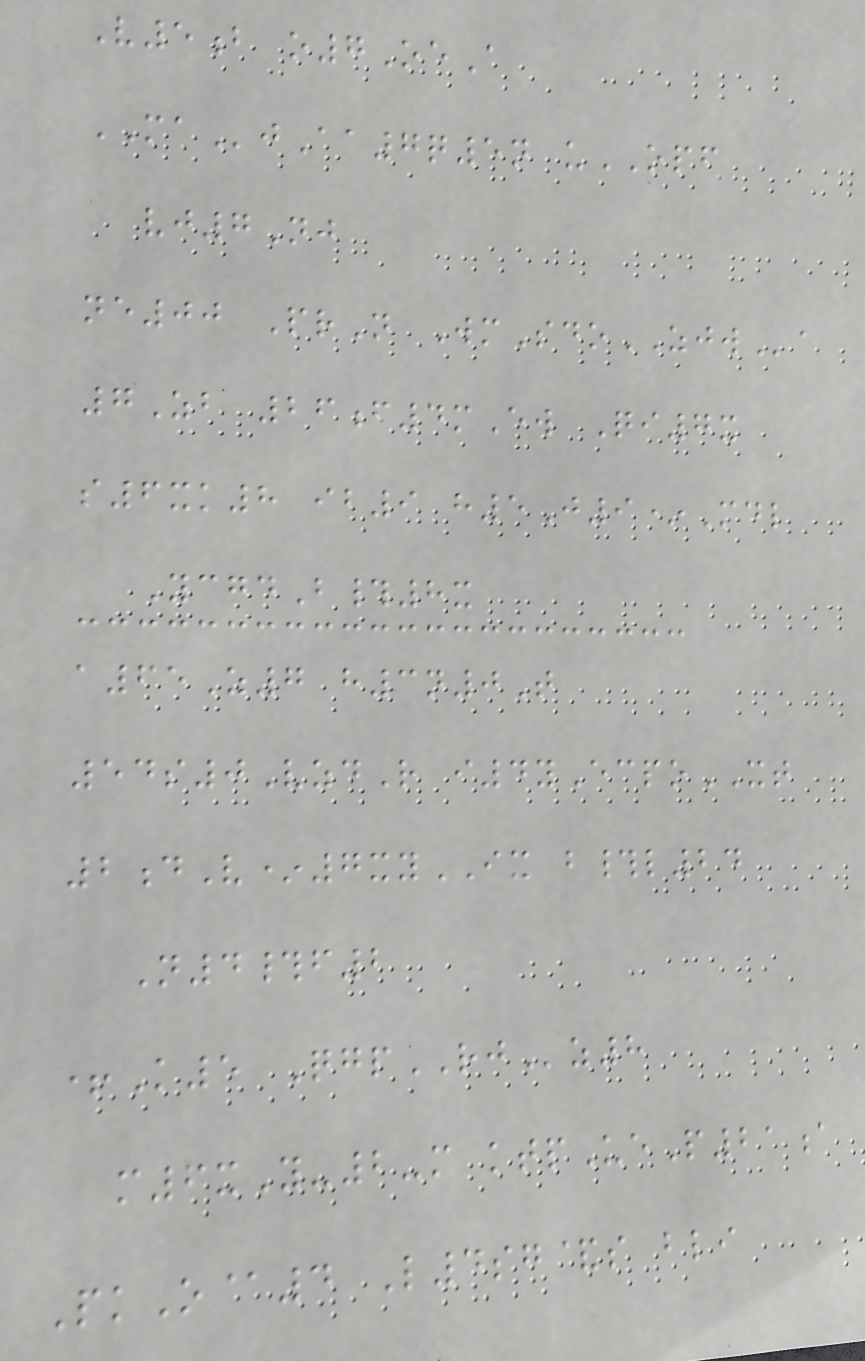V5b o7OeA
MAjAa7q5n uOPF
vj7Nj
ne00 PrN WmSdoZJWa
7Zb 26f4mEw Qi7x
s6xk8 ib9 h5J9*Mdl
YcgdB#8x
a65Z7 h3n0T
54s0VzdR i4yEcpoXT
2dV*7xyIX b#l24
N4#f2
+K5 QgpRJz8
m6xY-2-m ktpUeP21a
PkO@4 L4sg&s bli
